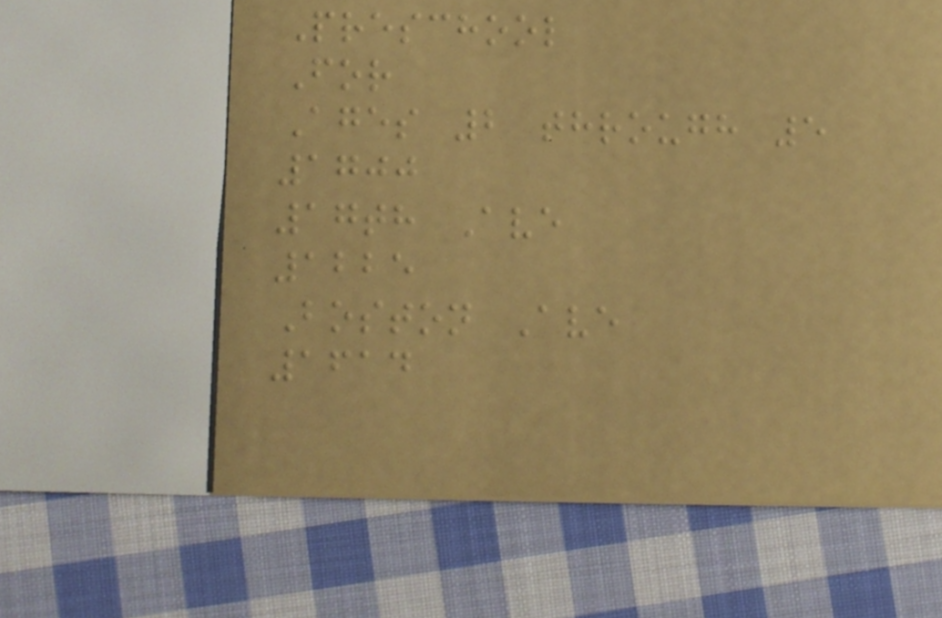Preschool
For
Ages 2 through 5
1700
17th Ave
1225
Boston Ave
1614
